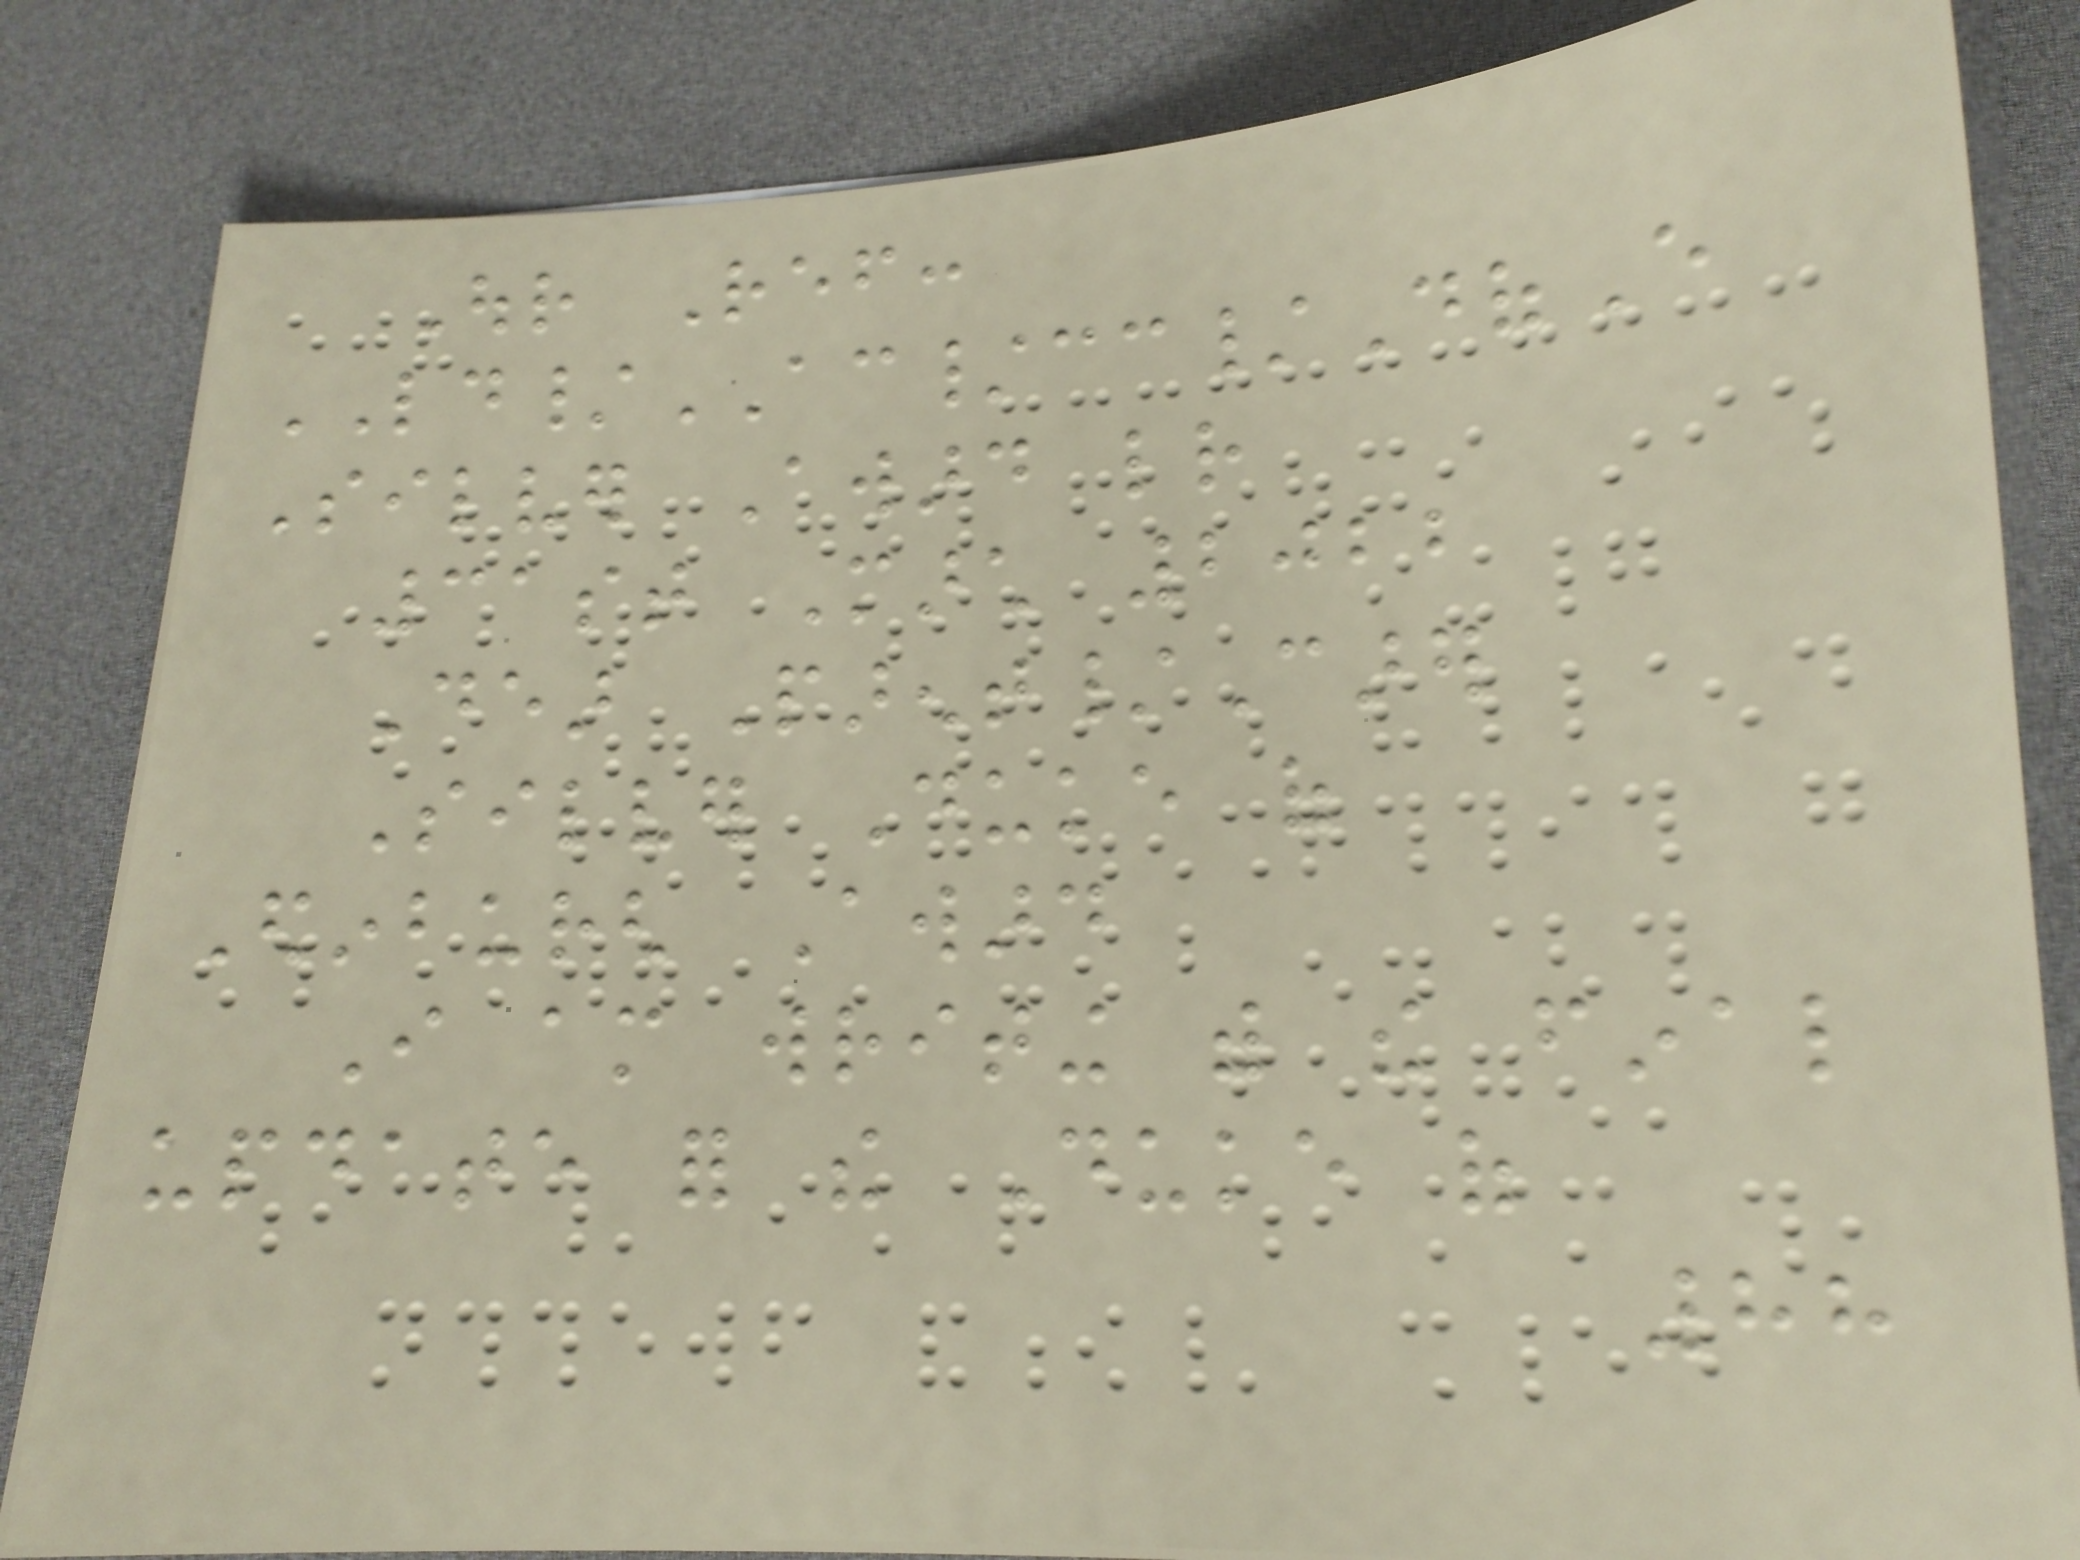Our Ref:
LD/AC/cc/DofE
Silver Award letter
31st March 2022
Dear Parent/Carer
Silver Duke of
Edinburgh Award
I am writing with the final
update for the Duke of
88
